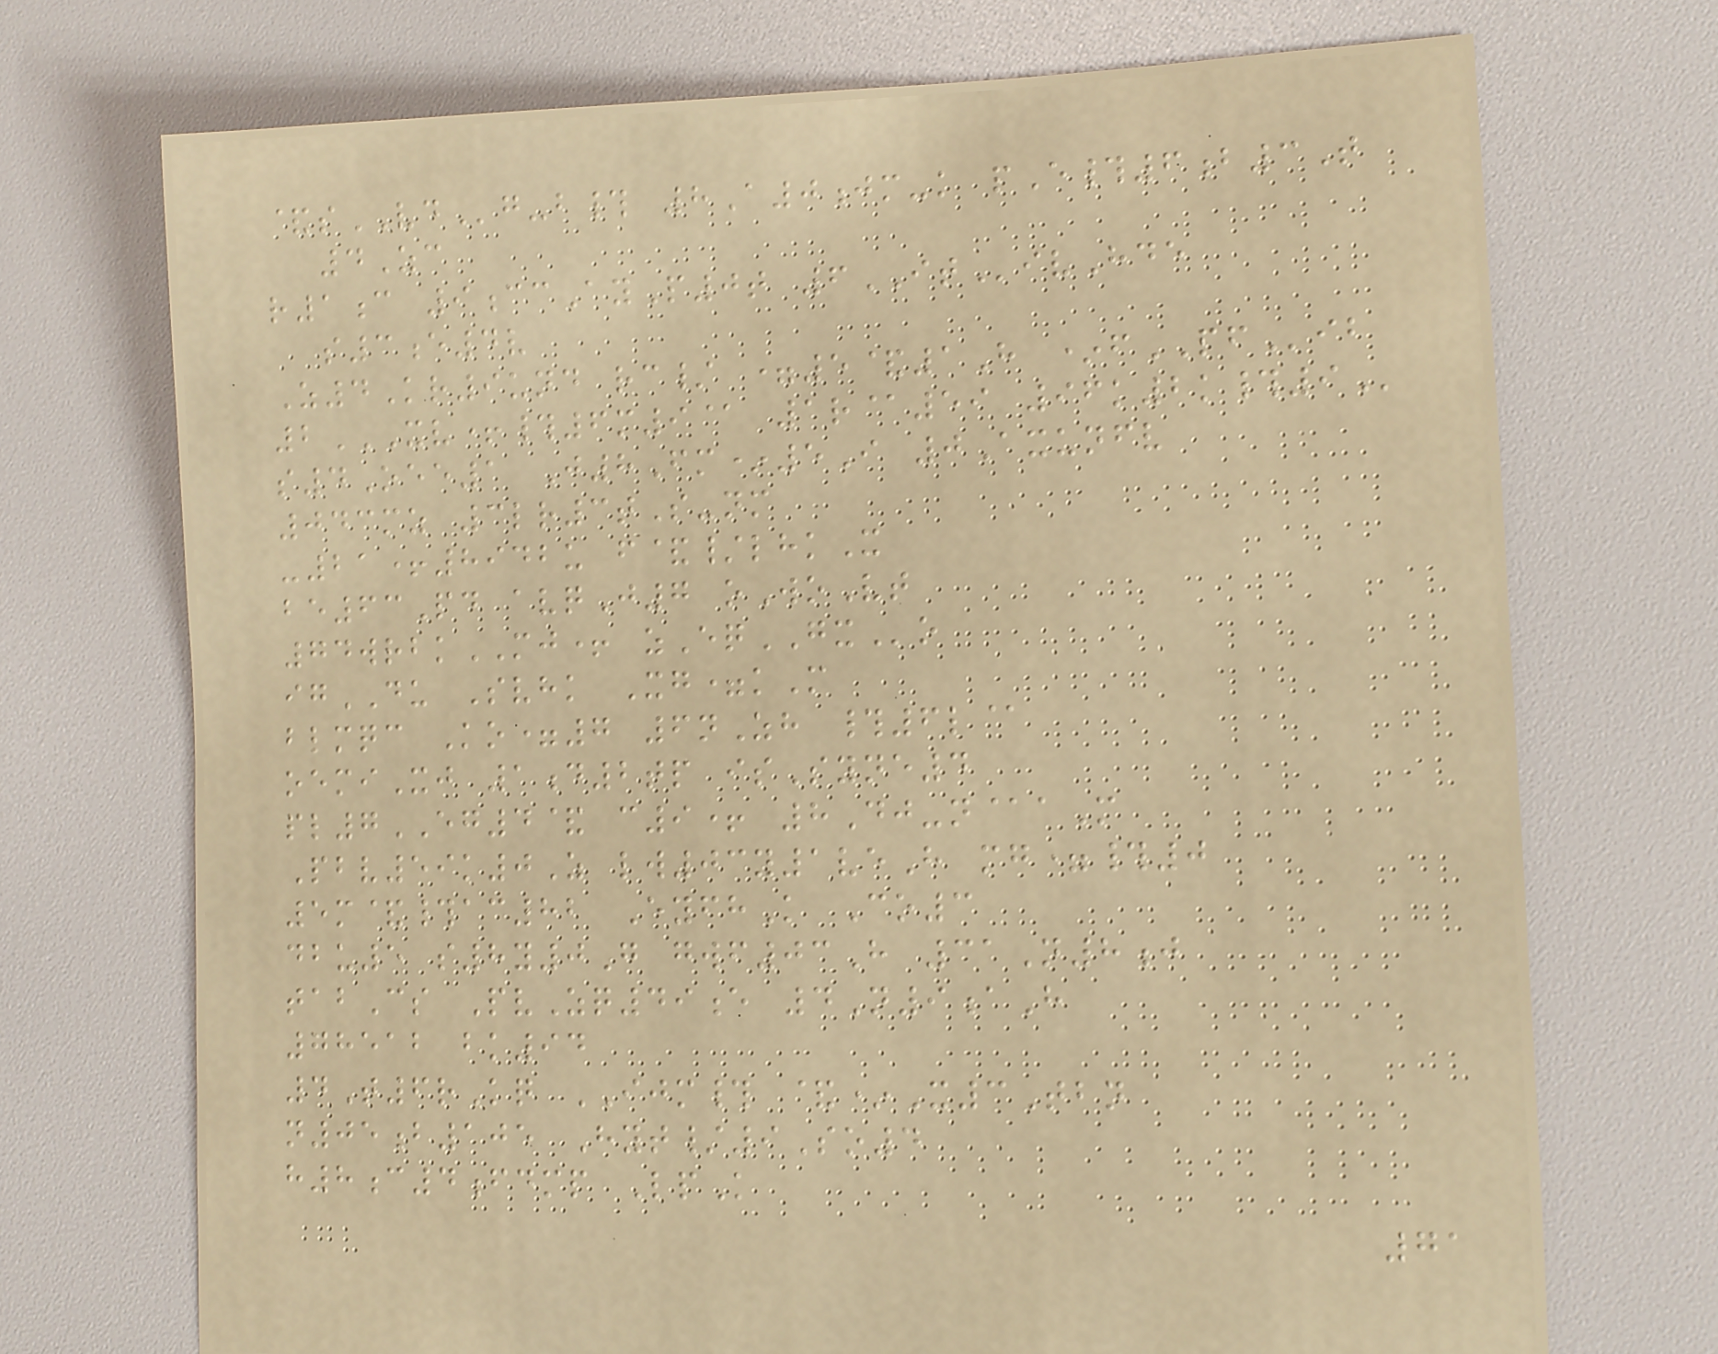&sVDg-b# 8A0jm-k pE#6b3T
4Zc
r1c 9ccAyP0t 6ITivHde
s3e4v
Z4Kr9und rc/ =5&1H *fPFib
2XV+#6M9@ 1R@59 96K2K#9
s4Oee1 J8Fm*5I 0Axunfv
043mz 3lr3tS-nm
-21+8942u f&/lhkX
be63Pd avqJ7 oWoVt
74wrbkMJ+ zEqGXo
igDU Svhk Xg=kM
blmqc Ko=7 6nZh #6l@
oemiXj 1d2tp isSyne4
pl7EG4& c9+ 8Dj-n@aM
Pbv59k0Z lw03y1veH mg=#0
5m&#ac82 EyfhK Co3
dbu5 s8y0G gwf03H 31N8j
tabCs PvZq49e 4N9aH
78512 bk94
4T6rKq IJM# &*X3Tbn
n05b105 Hyt/9So4
h8c4fdmp LpK
71
